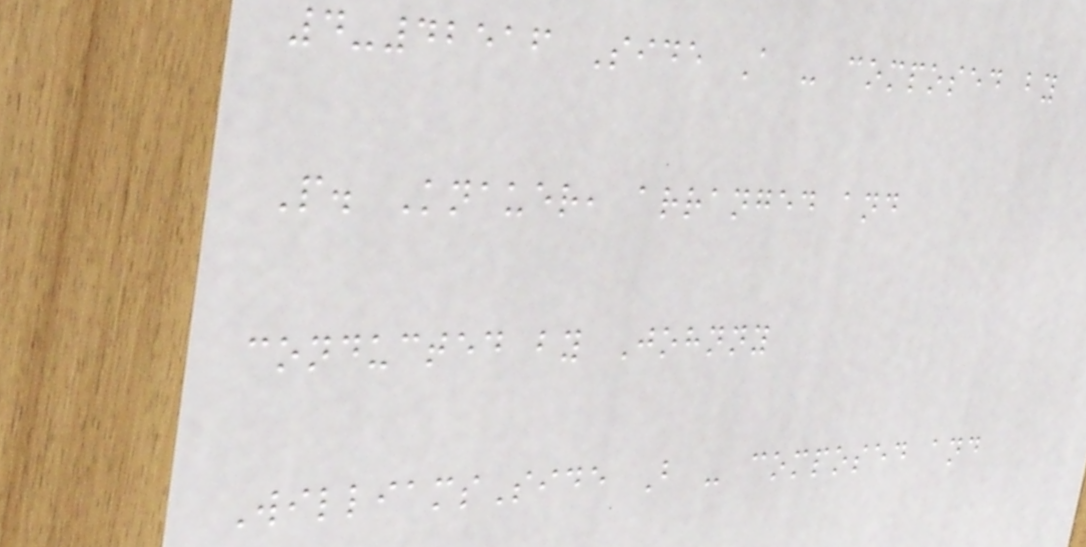4-42516 Side A - composed by
P. Knauer, arranged and
conducted by Johnny
WilliamsSide B - composed and
